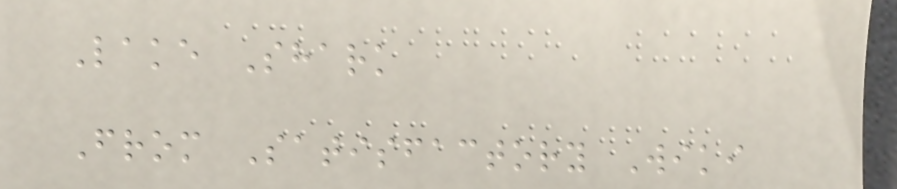Lake Shark
From Satisfactory Wiki
